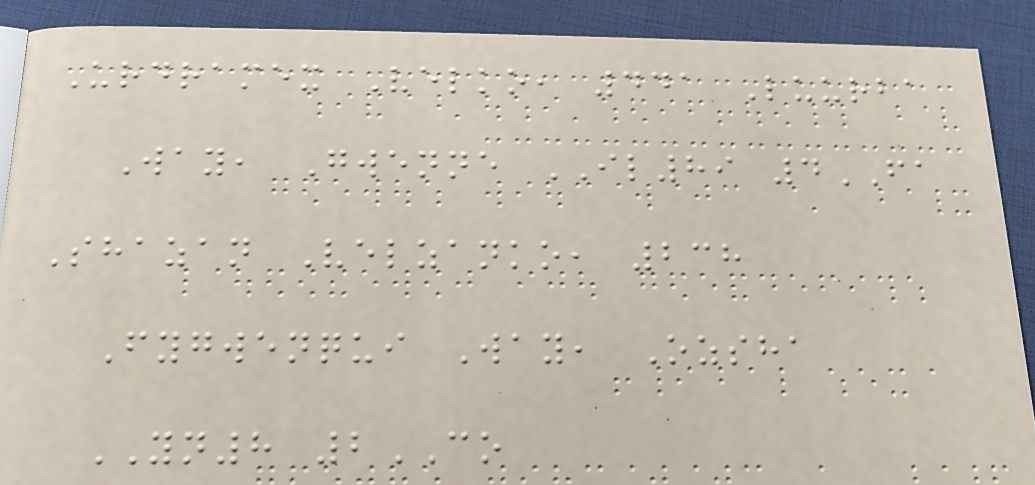Urdramex Velko, 441 Luurba
Way, Gwenne IL89 4FA
Shazan Velzanko, 238
Fygwenqui Way, Ozsha
YN8 2CO
